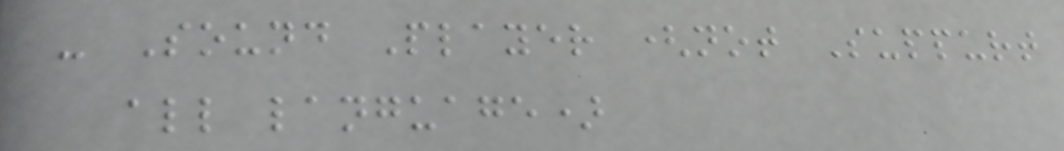- Sound Player (not Suppurt
all language)
